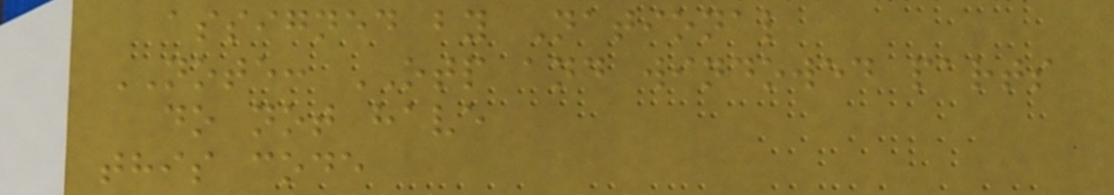assigned by National
NOTE: OTP and windowed parts
do not have
this code
